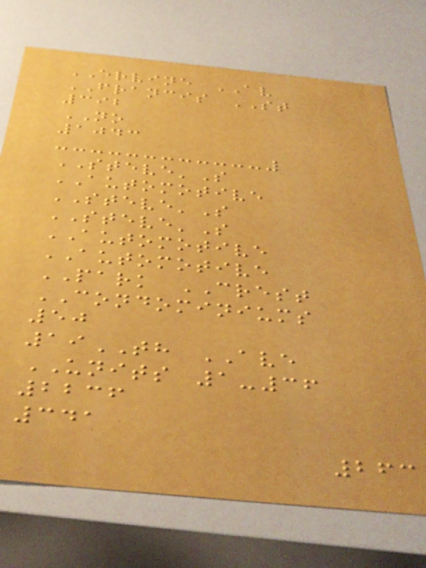ERVINE AV
FRANCIS ST
392
NO
1043
STEVE'S
AUTOMOTIVE
STEVE'S
STEVE'S
AUTOMOTIVE
AUTOMOTIVE
PARK CREST
CONDOMINIUMS
50
19TH AVE
UNITS 1-36
2236
341
263
